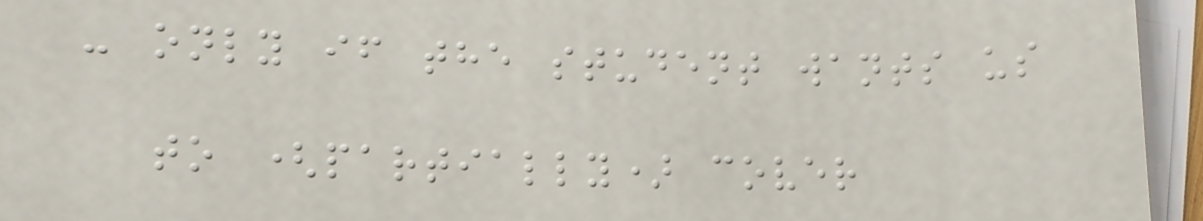- only if the student wants us
to (partially) cover
